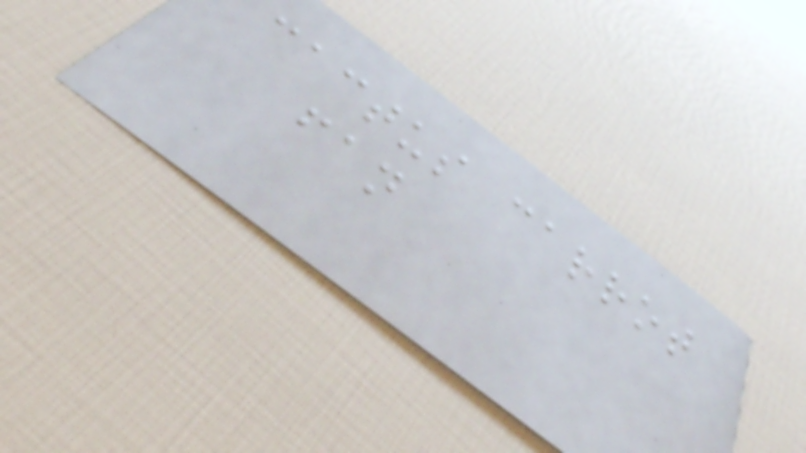cactus carrot
fan
